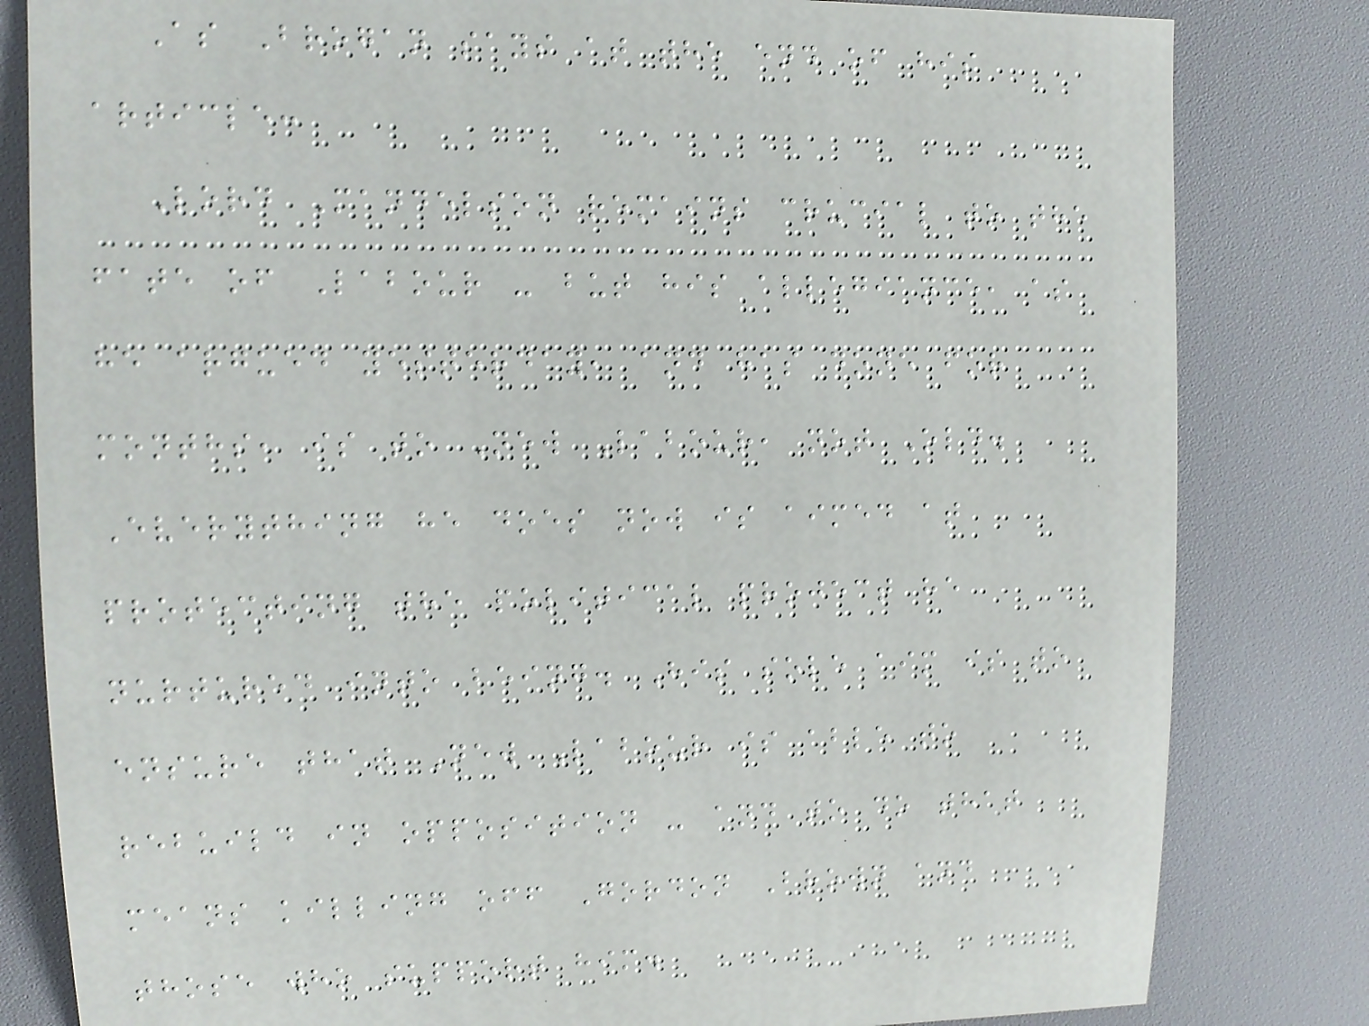As Brogan says at the end of his
article:
Lord Mandelson remains crucial to the
fate of Labour - but his allegiance, as
he argued yesterday, and has done for
months, is to New Labour, not Old.
Everything he does now is aimed at
protecting the political project he
nurtured into being. His sole aim is to
ensure that New Labour is able to
rebuild in opposition - and to do that
means killing off Gordon Brown and
those who support him.
